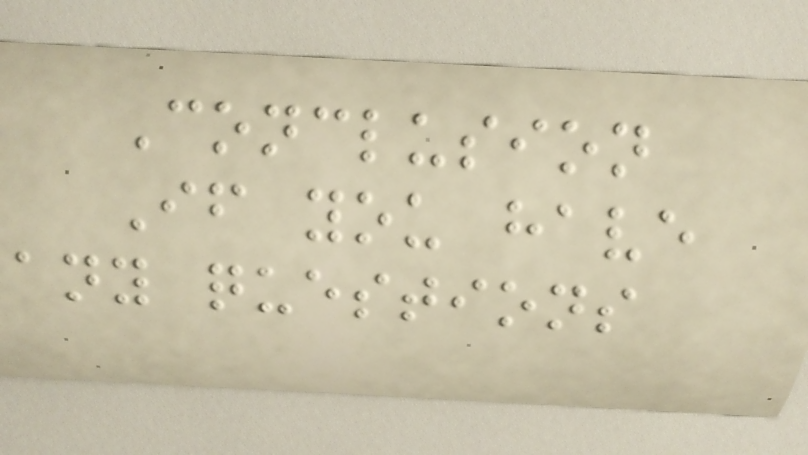Conclusion
If you have
any questions
